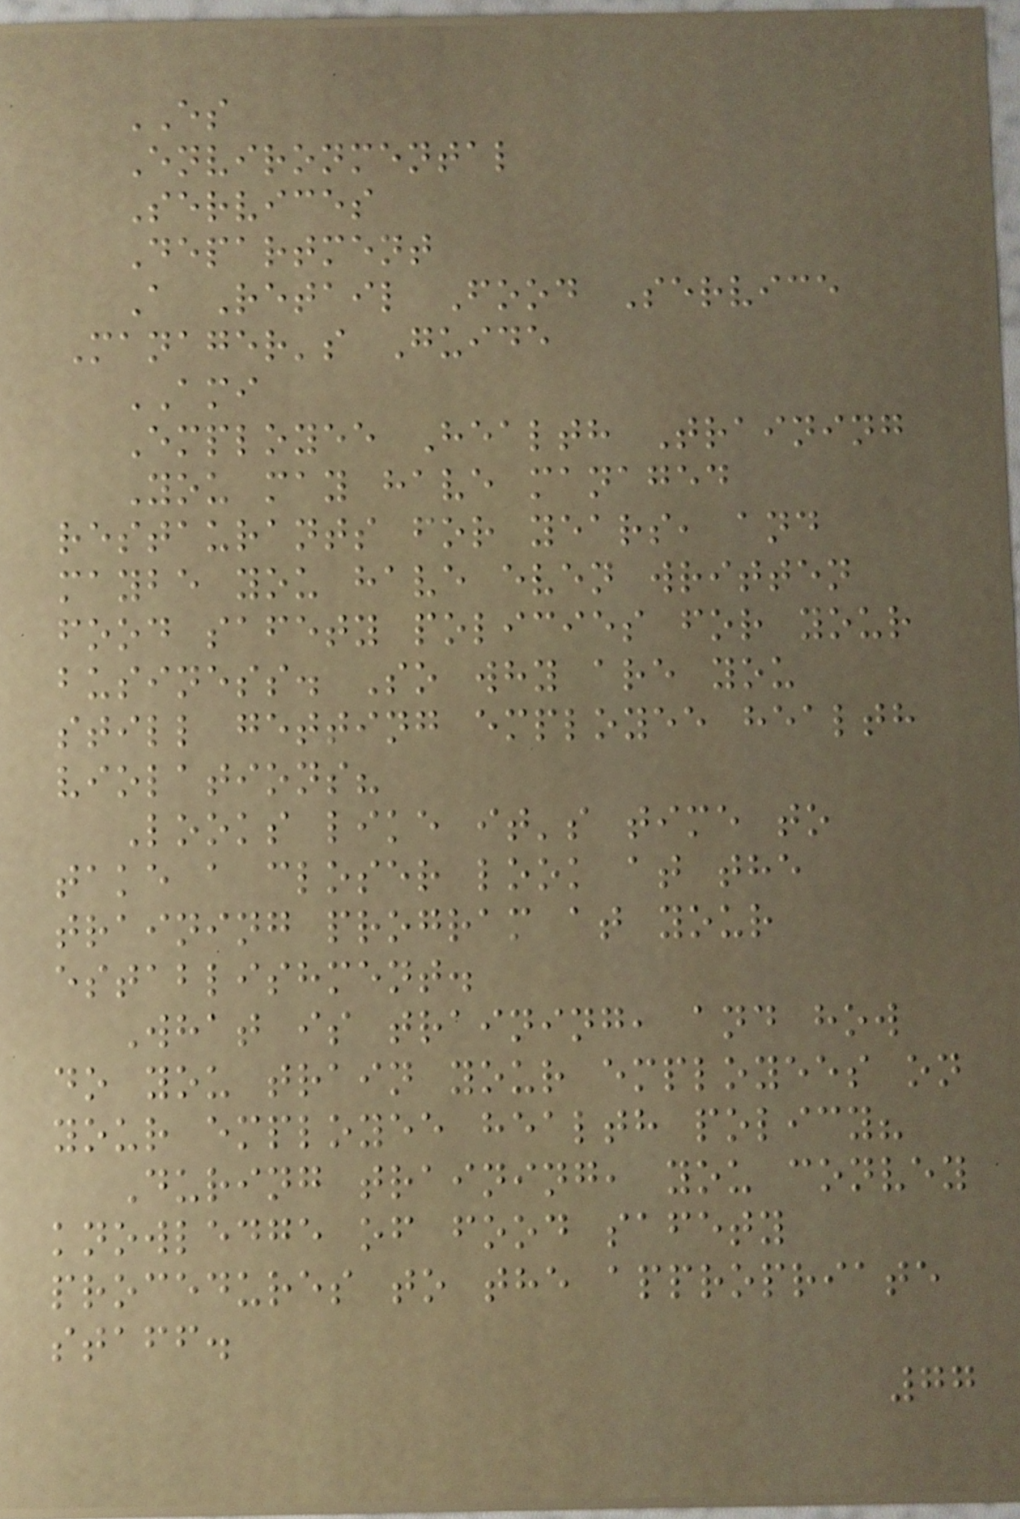ES
Environmental
Services
Department
A Retail Food Service
Manager's Guide
AMI
Employee Health Training
You may have managed
restaurants for years, and
maybe you have even written
food safety policies for your
business. So why are you
still getting employee health
violations?
Looks like it's time to
take a closer look at the
training program at your
establishment.
What is training, and how
do you train your employees on
your employee health policy?
During training, you convey
knowledge of food safety
procedures to the appropriate
staff.
77
